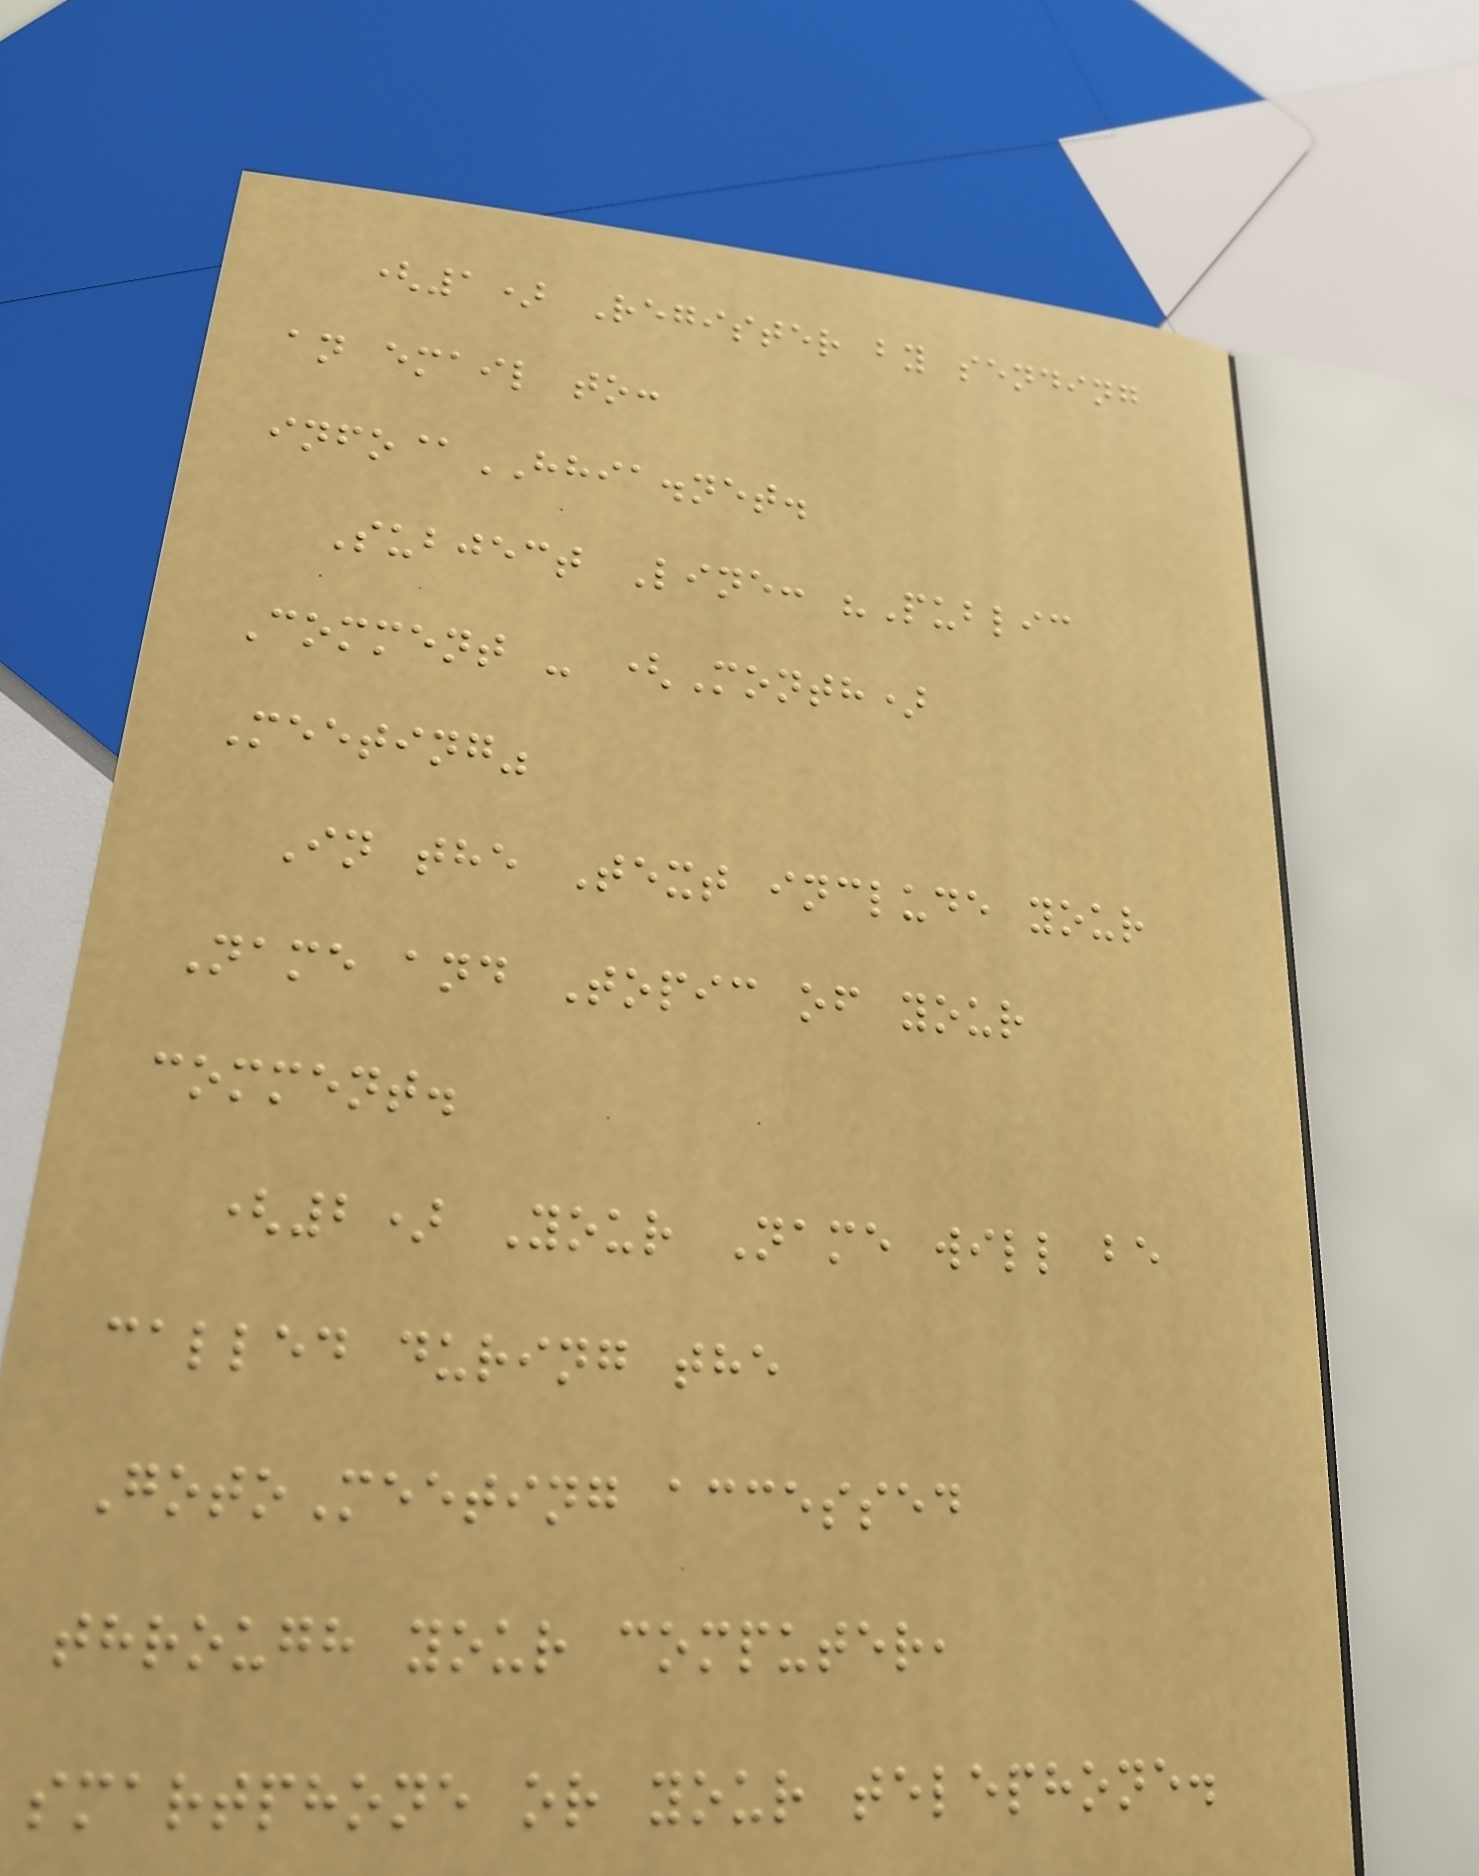(1) Register by sending
an email to:
info@HHIA.net.
Subject Line: "Public
Comment - (Month)
Meeting"
In the Text include your
Name and Topic of your
comment.
(2) Your Name will be
called during the
GotoMeeting accessed
through your computer,
smartphone or your telephone.
